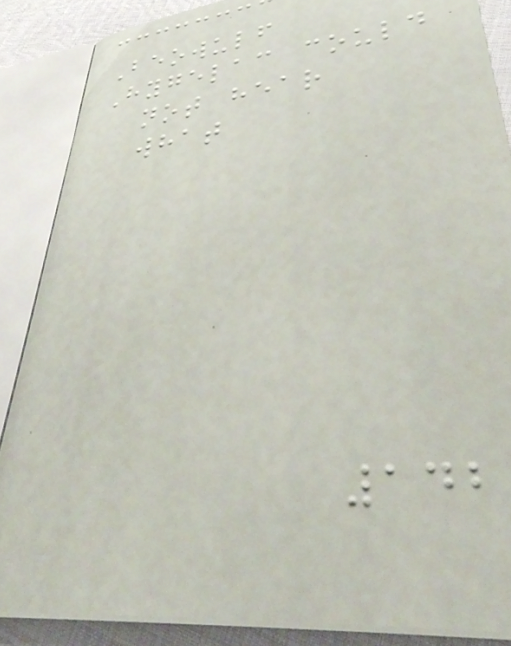Beowulf
Hygelac could
not hear
what
142
